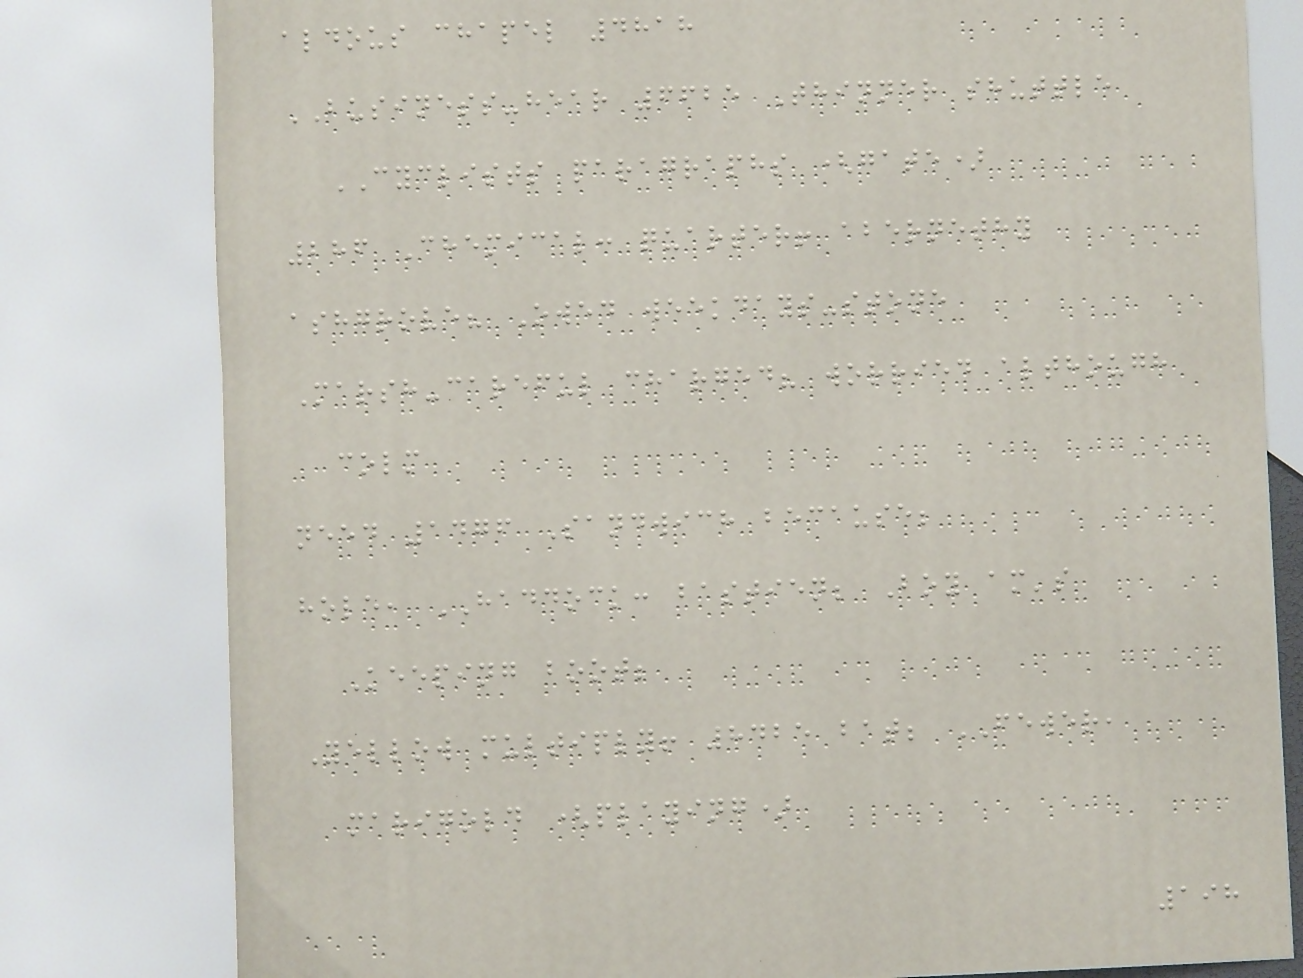aldous chapel 4818
BUSINESS-hear 6625 Thinner shuttle
CYCLISTS paragraphs (gate)
286 Chemical: quarter! abernethy
ashgrove? Owed weekdays-stone
Marsh-careful charged? worried although
colm
need 1476 Sandwich because;
hole, HADDOCK: bastien; Boy am's
Keeping boot;
Yellow multiply! 8425 bat; FEWER,
marigold (playing)
198
